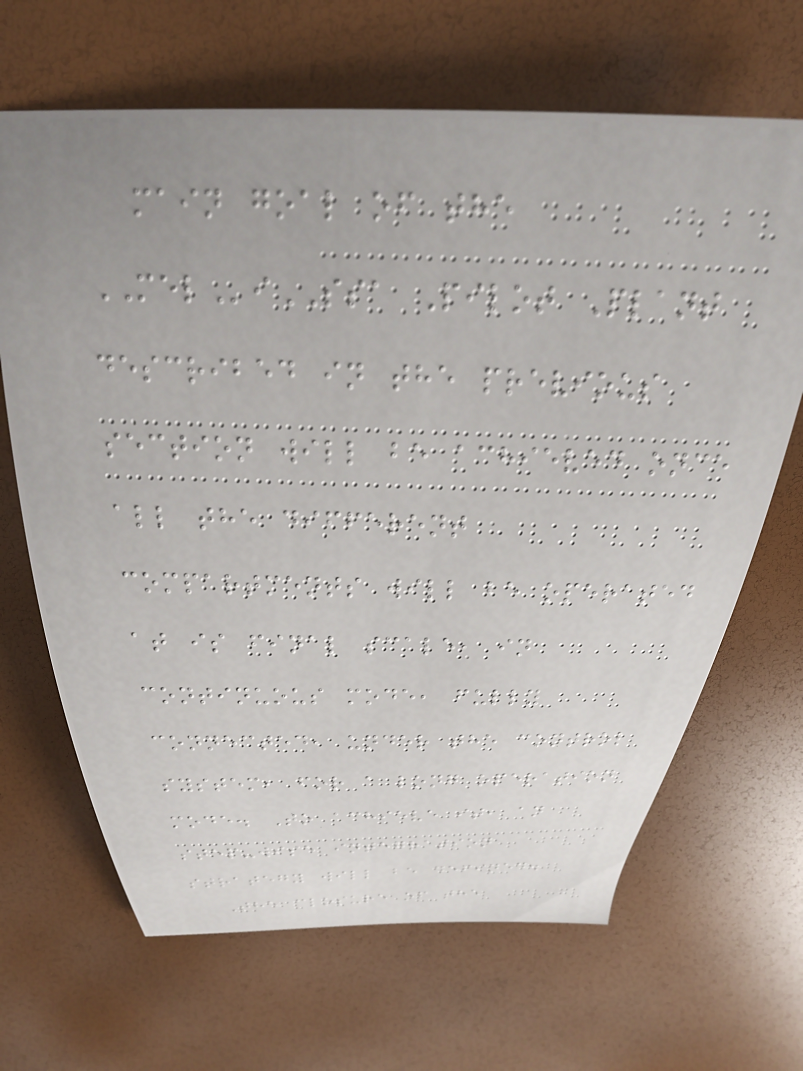main goal of the
MELiSSA Pilot Plant
described in the previous
section will be achieved once
all the different
compartments will be operated
at is final scale, in
continuous mode, fully
connected, under the control
system, for a long operation
mode. To achieve it, an
step-wise integration
strategy will be defined.
The closure of the
